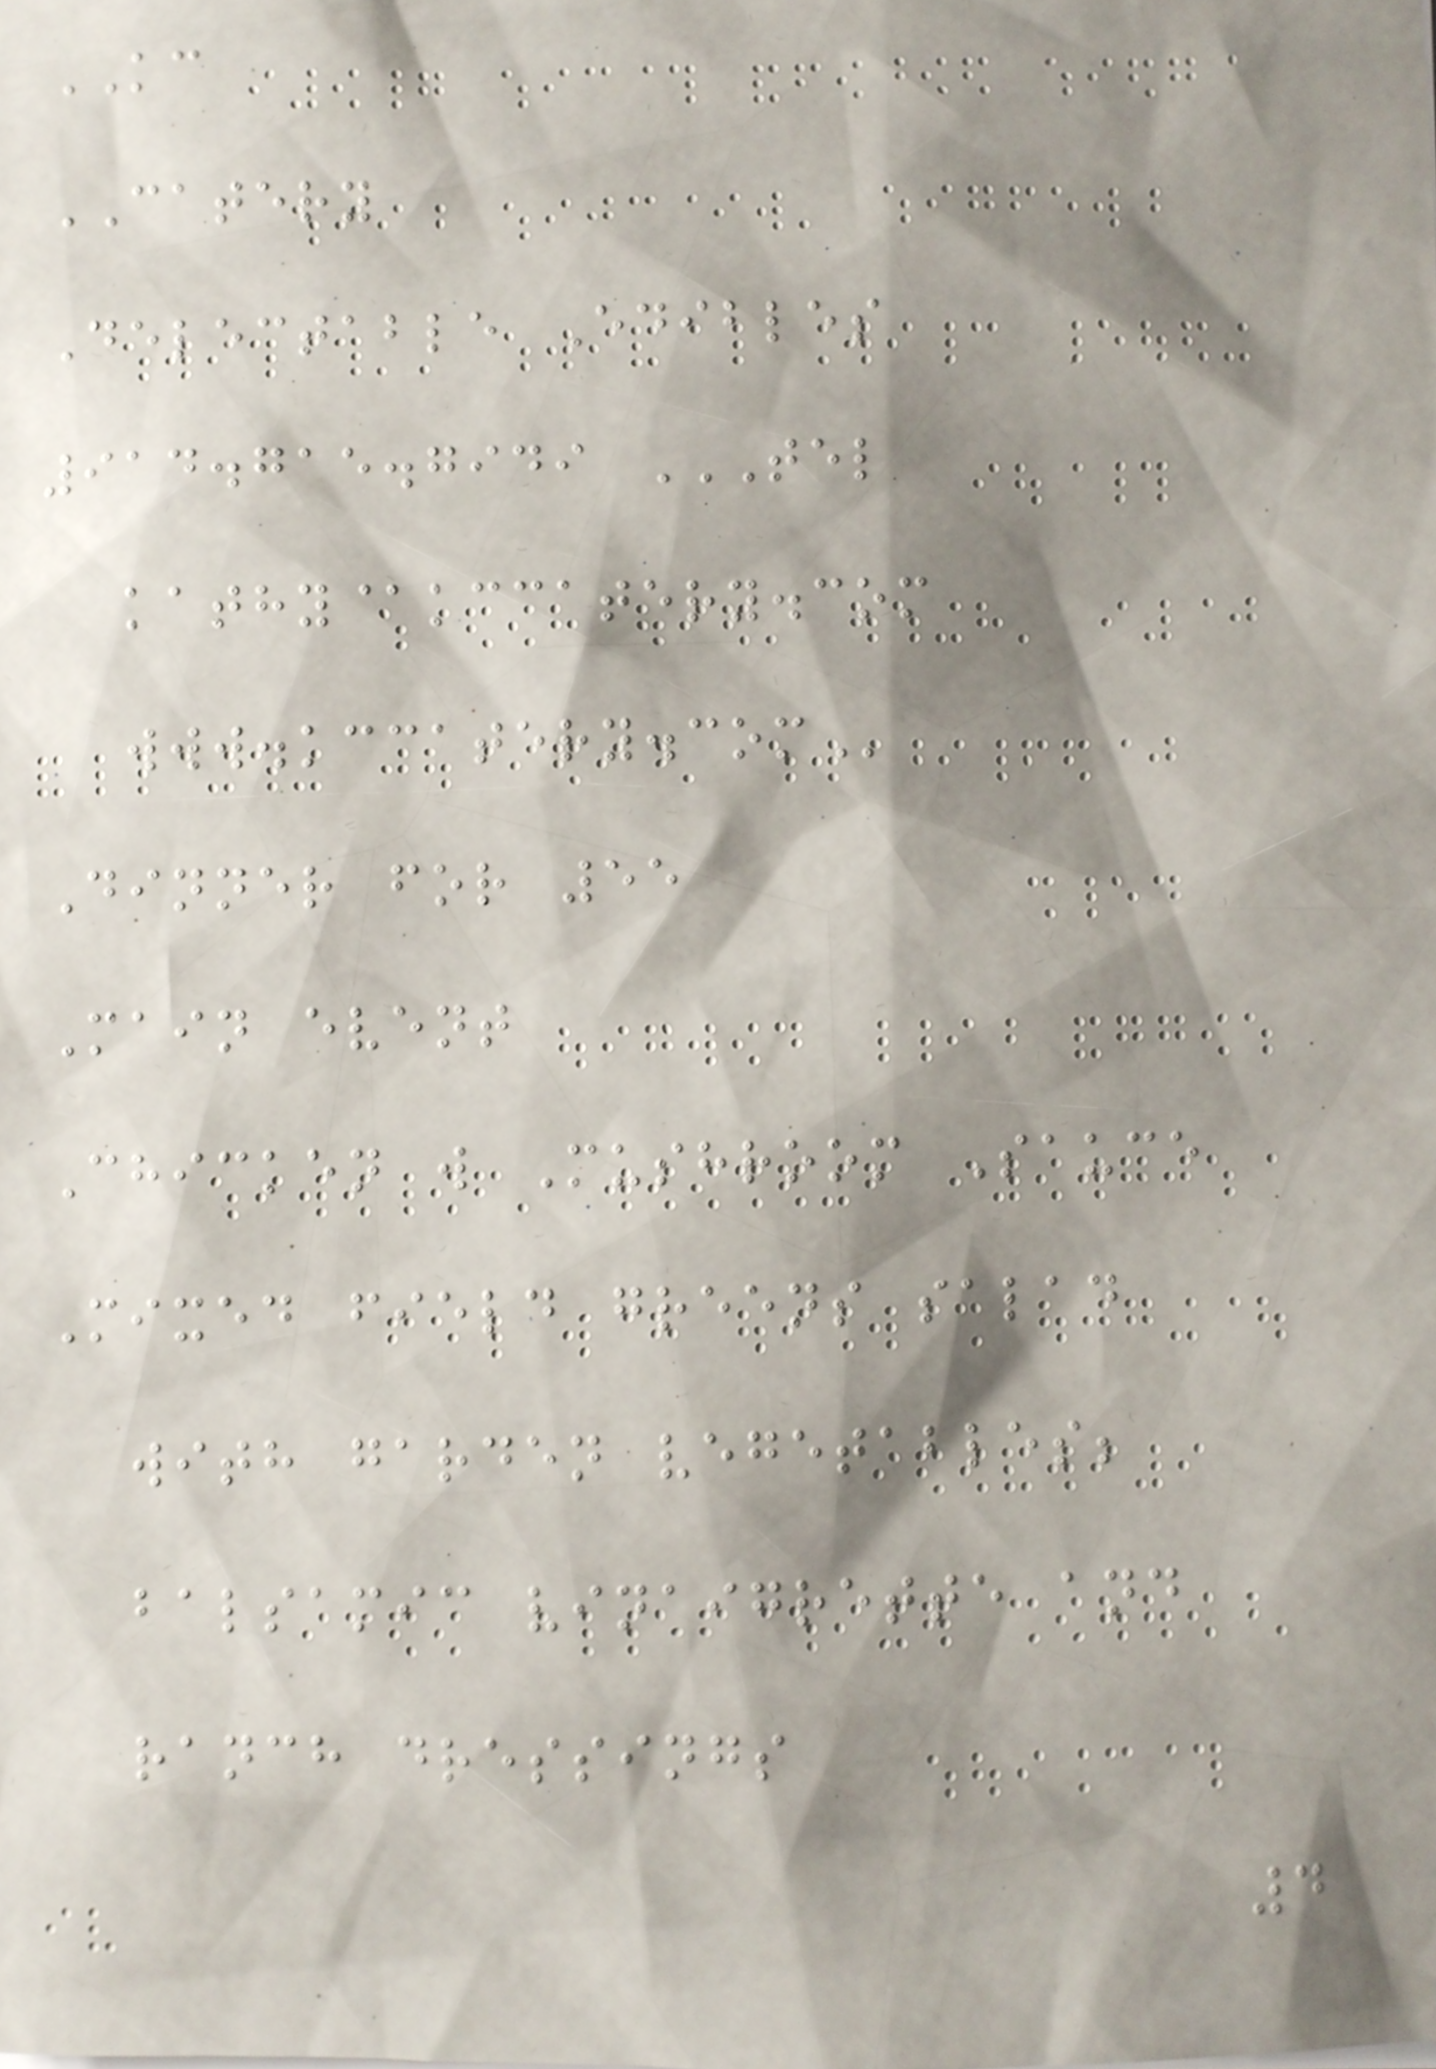KC
CATERY
Delectable Edibles
914.715.7949 TEL
KATHY@KCCATERY.COM
WWW.KCCATERY.COM
Dinner for 55
Main event
Chicken w Mushroom Sauce
Mixed field greens salad
with garden vegetables;
balsamic vinaigrette and
ranch dressings
4
